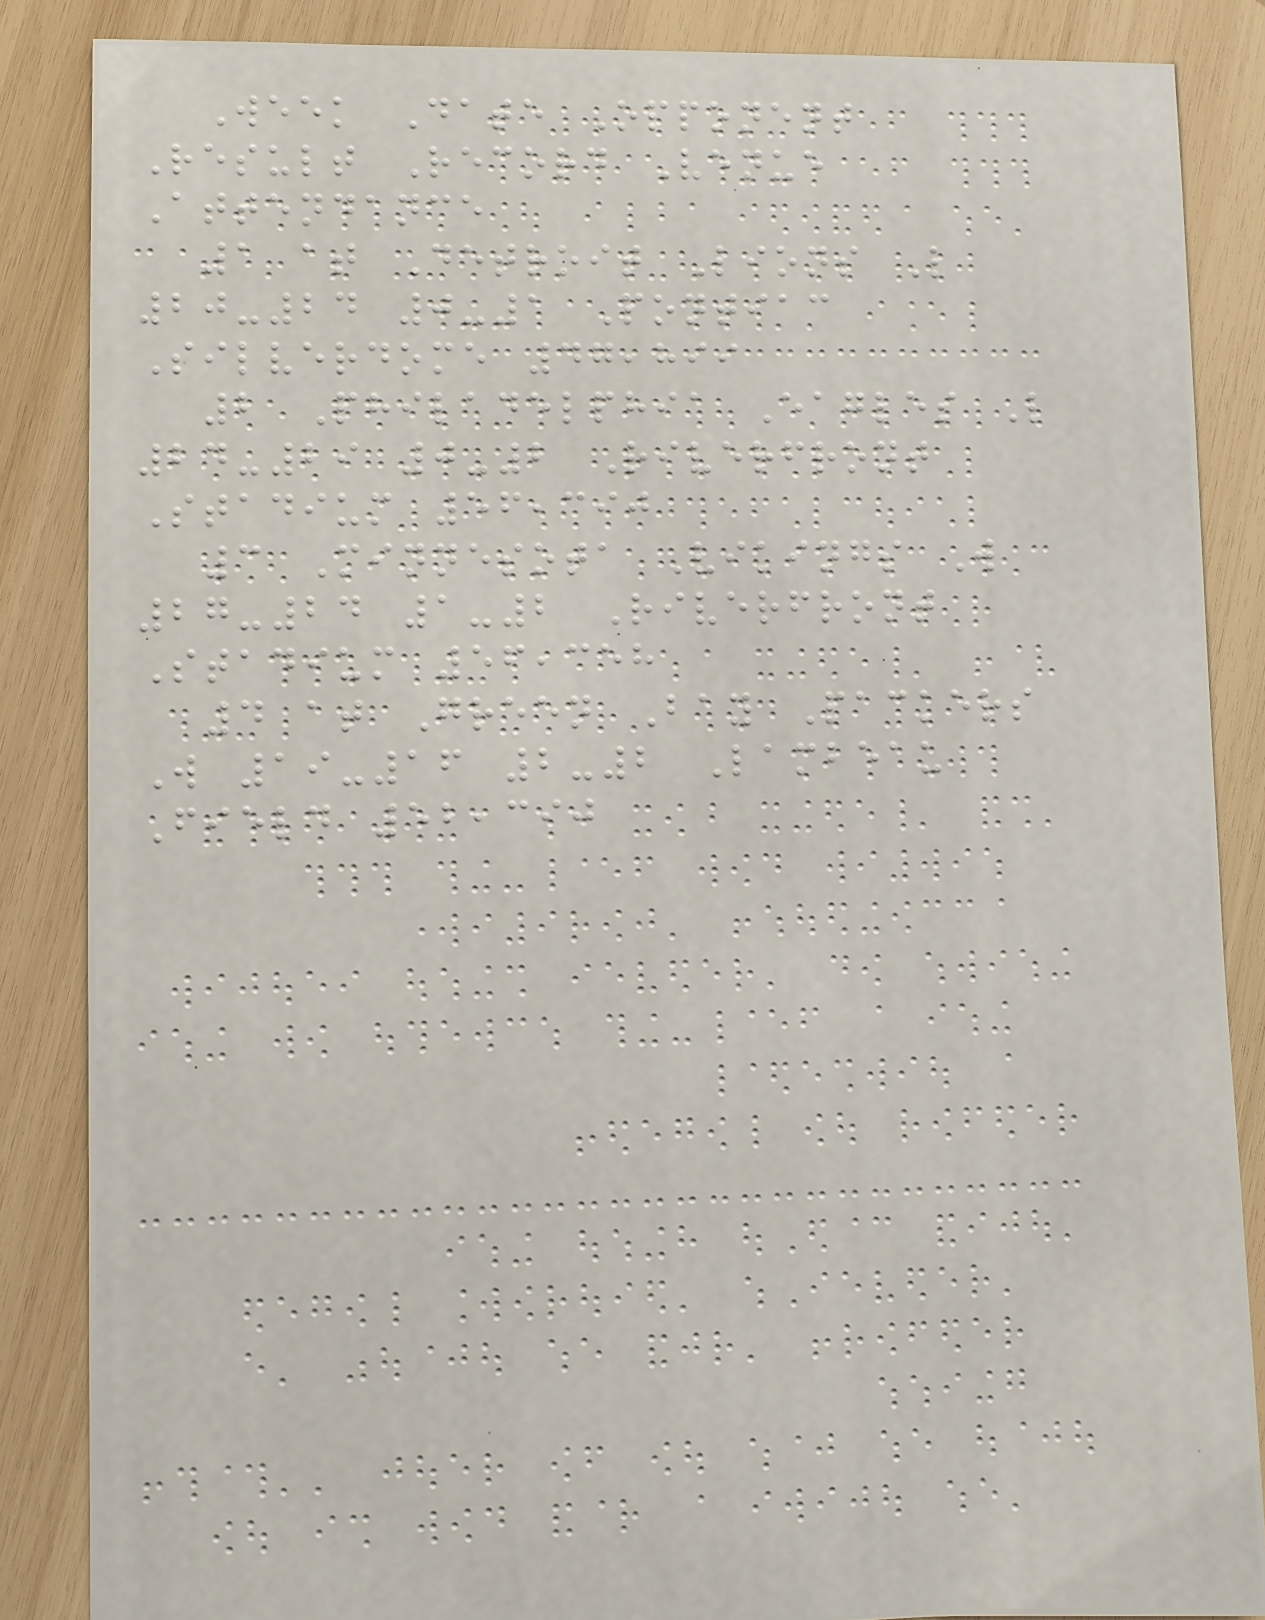Week Date Opponent
Result Record Venue
Attendance
1 at Detroit Lions L
20-24 0-1 Pontiac
Silverdome 47,899
2 Philadelphia Eagles L
24-29 0-2 Riverfront
Stadium 56,390
3 Minnesota Vikings W
27-24 1-2 Riverfront
Stadium 56,358
4 at Green Bay Packers
W 19-16 2-2 Lambeau
Field 52,390
